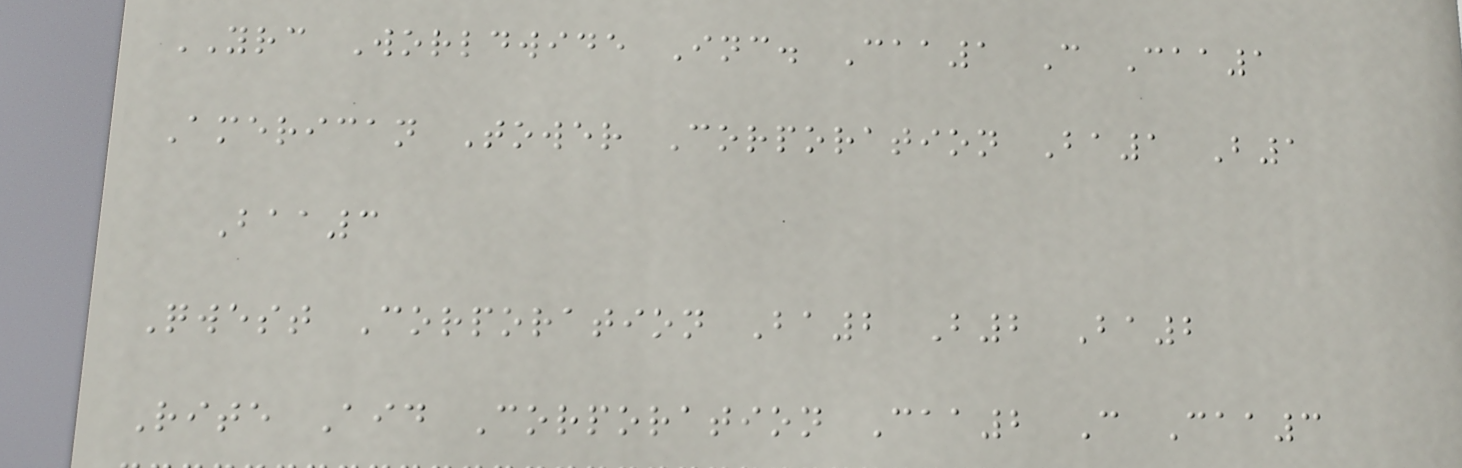YRC Worldwide Inc. Caa1 C Caa1
American Tower Corporation Ba1 B1
Baa3
Qwest Corporation Ba2 B2 Ba2
Rite Aid Corporation Caa2 C Caa3
